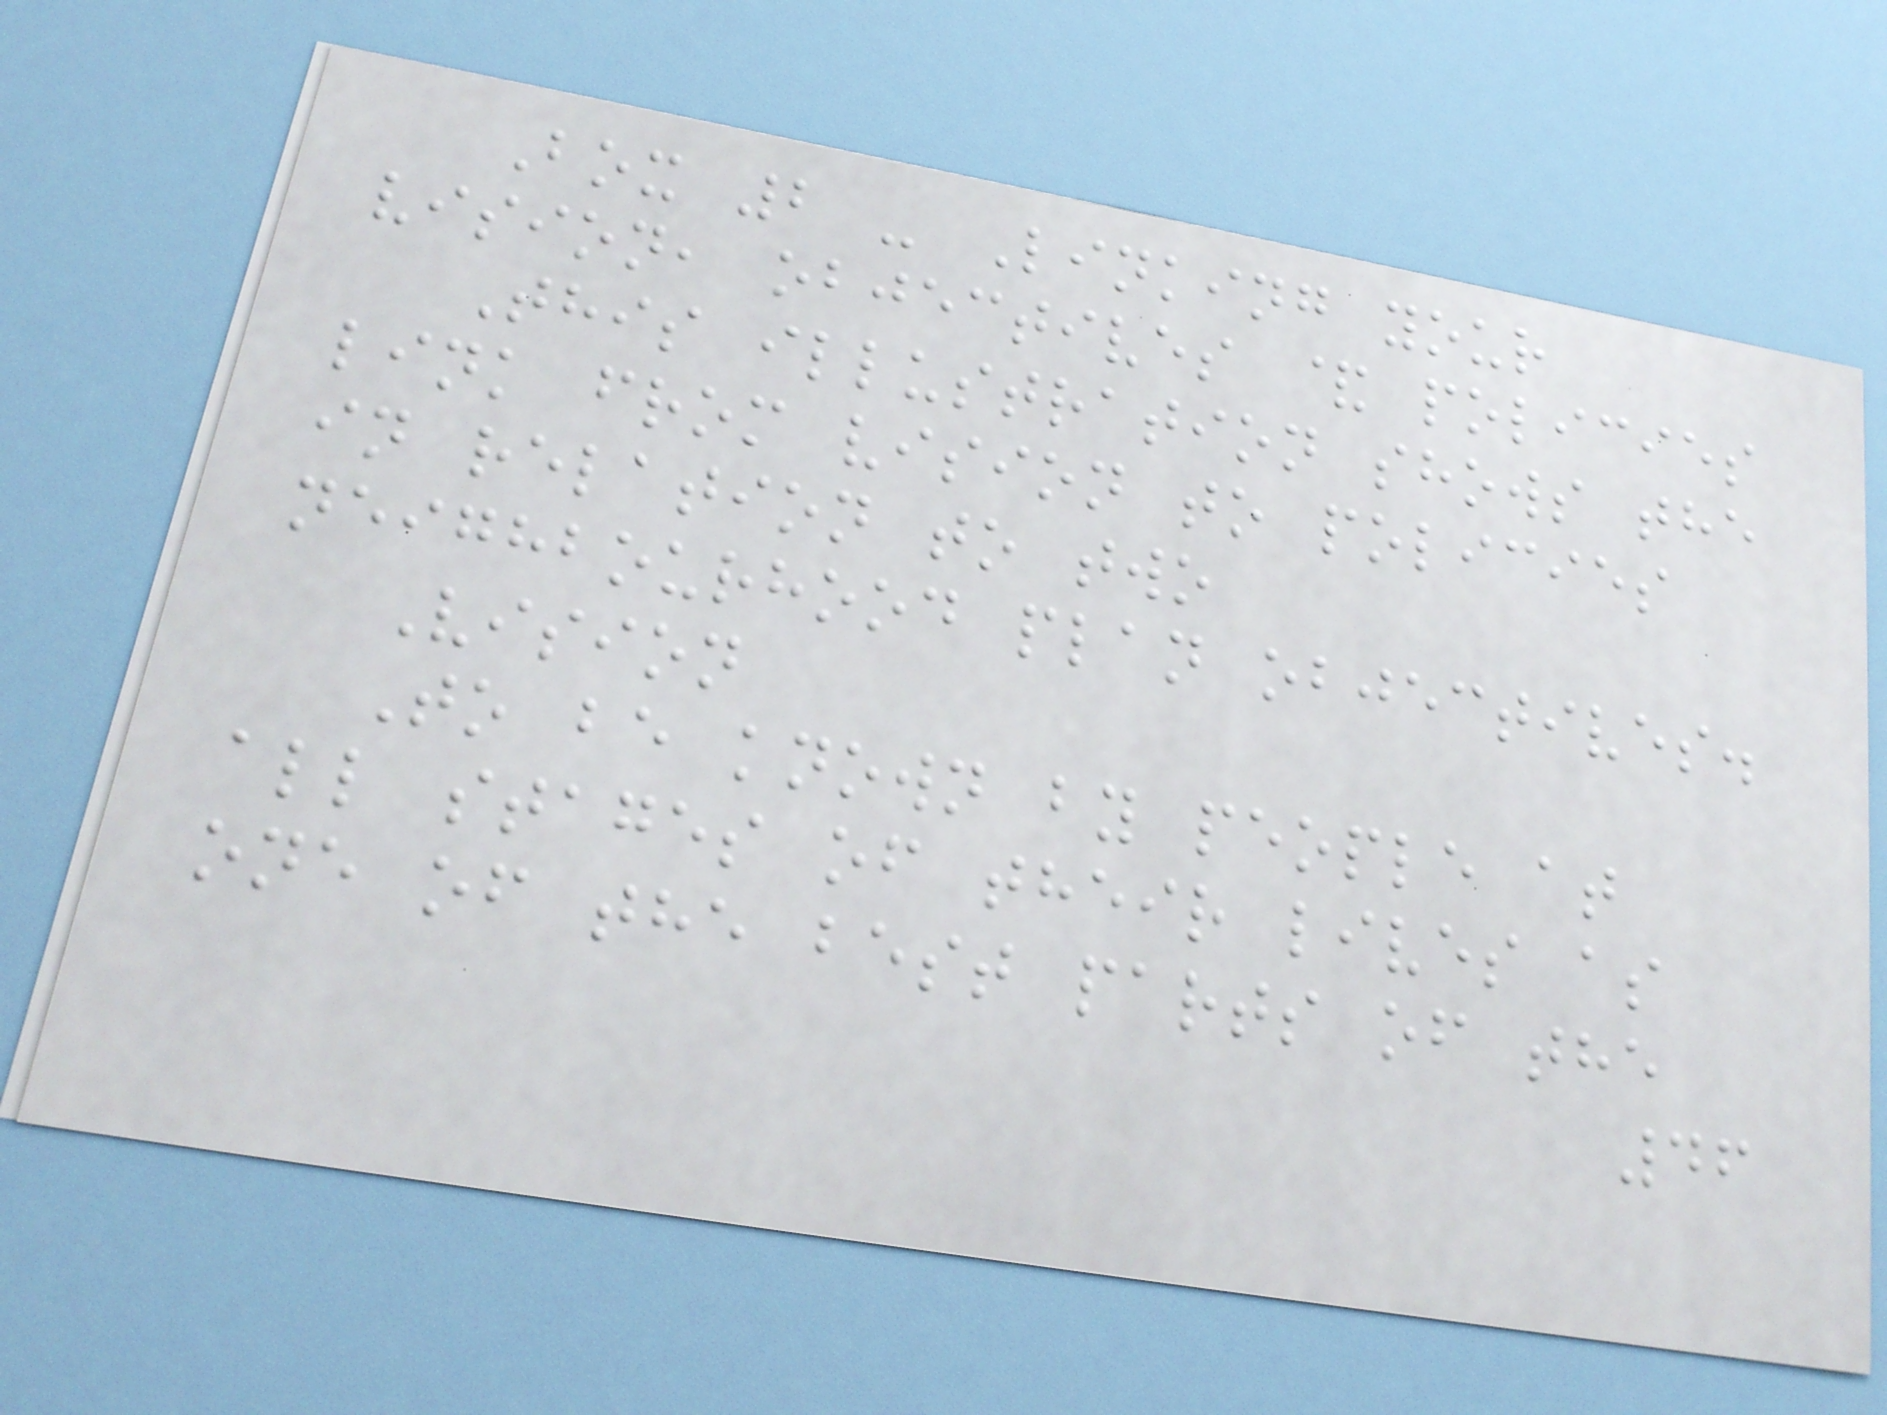Box 2 - Linking your
vision, objectives & policies
This illustration shows the
link from vision to policies
in relation to two
neighbourhood plan objectives.
Vision
To be known by people at
all stages of their lives as
one of the best parts of the
46
